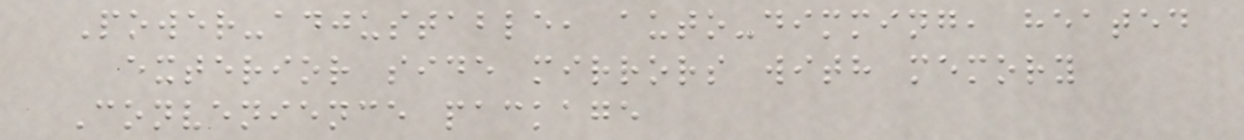Power-adjustable, auto-dimming, heated
exterior side mirrors with memory
Convenience package
